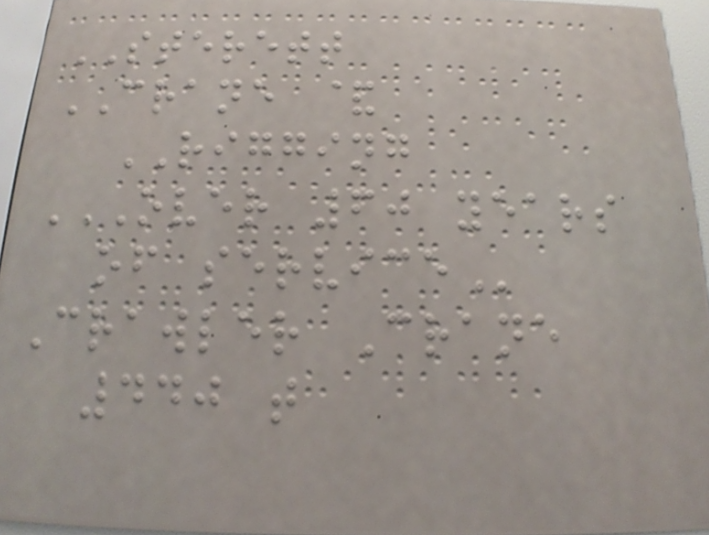STERETT
CRANE &
RIGGING
OVER 60 YEARS
OF SERVICE
Crawler Crane
440 t
